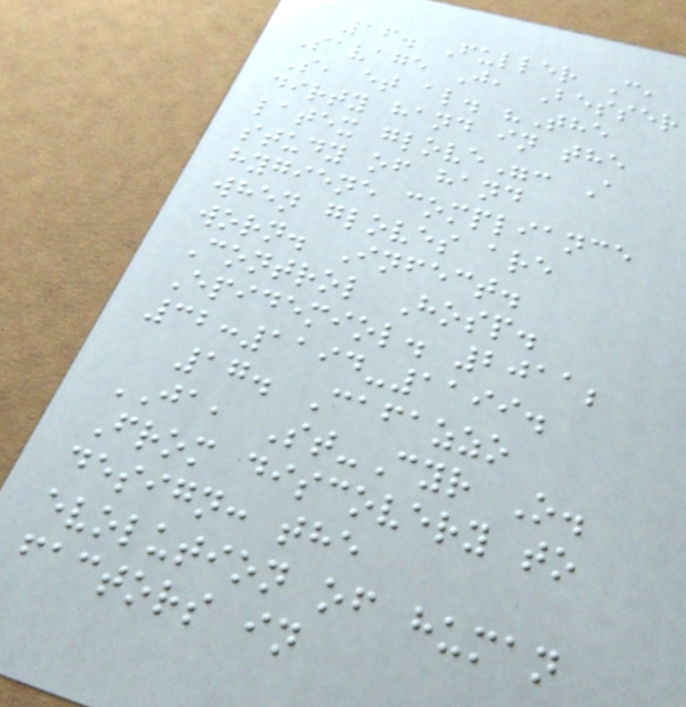16. Fuller C,
Savage J, Besser
S, et al. "The
dirty hand in the
latex glove": A
study of hand
hygiene compliance
when gloves are
worn. Infect.
Control Hosp.
Epidemiol. 2011;
32:1194-1199.
17. Cafazzo
JA, St-Cyr O.
From discovery to
design: the
evolution of human
factors in
